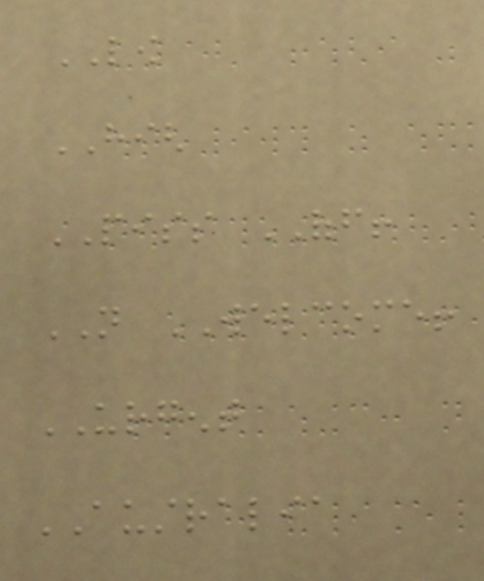LOW
HIGH
PISS OFF!
NOT WELCOME!
URGENT
AUSTRALIA
